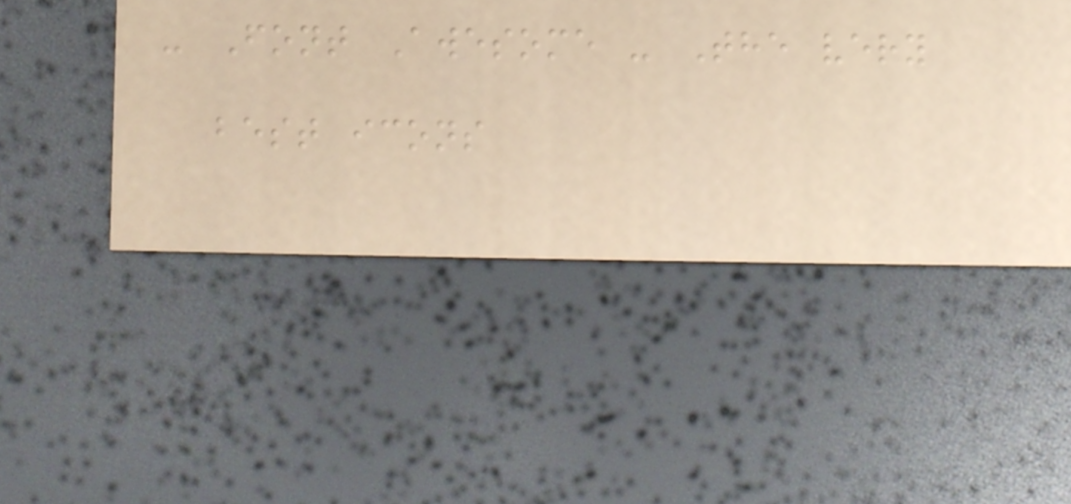- Font Awesome - The very
best icons
